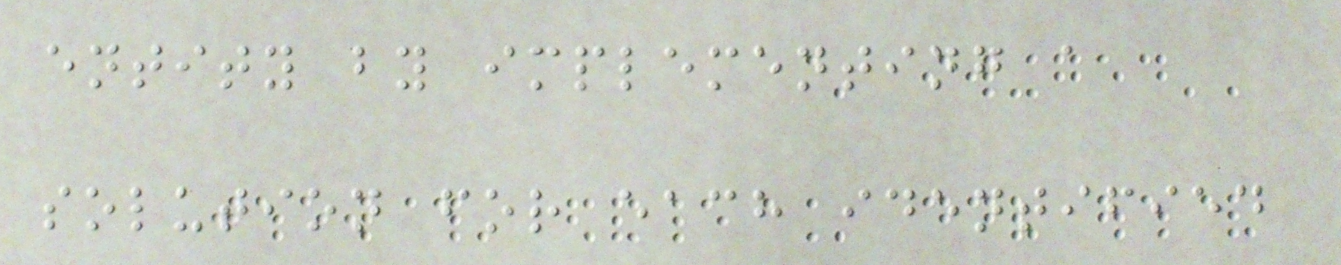entity by implementing a
solution for each identified
